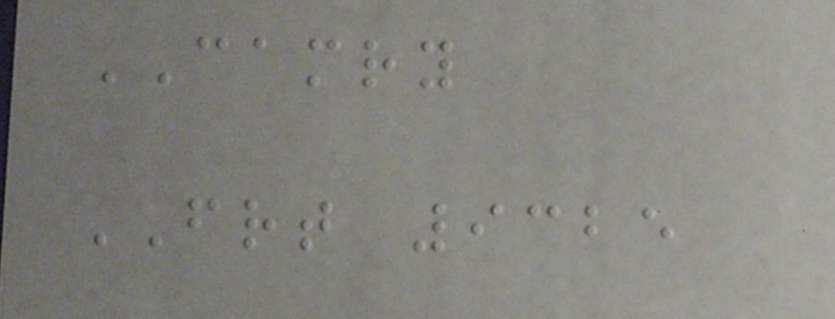CAMRY
FRT 9325
